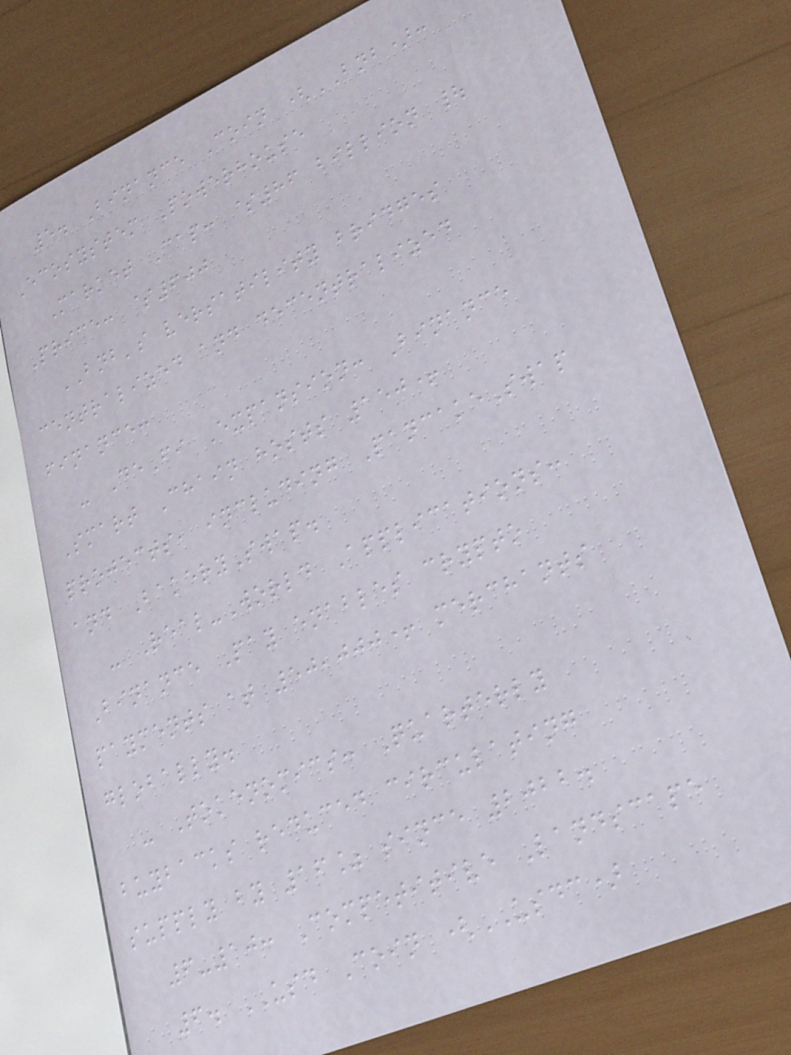5. Binance Coin (BNB):
Ecosystem Powerhouse
Market Cap: $86 billion |
Price: $600
BNB's versatility bridges
centralized and decentralized
finance:
- DeFi Expansion: Binance
Smart Chain hosts 150+
projects, including PancakeSwap
and BakerySwap.
- Real-World Applications:
Binance Pay enables crypto
payments at 50,000+ merchants
globally.
- Tokenomics: Quarterly
buybacks reduced circulating
supply by 16% since 2022.
6-10: Competitive Landscape
6. USD Coin (USDC)
